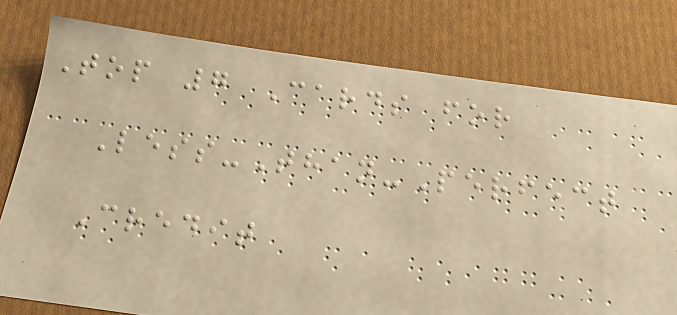Top 7 Cards for
Less-Than-Perfect
Credit
